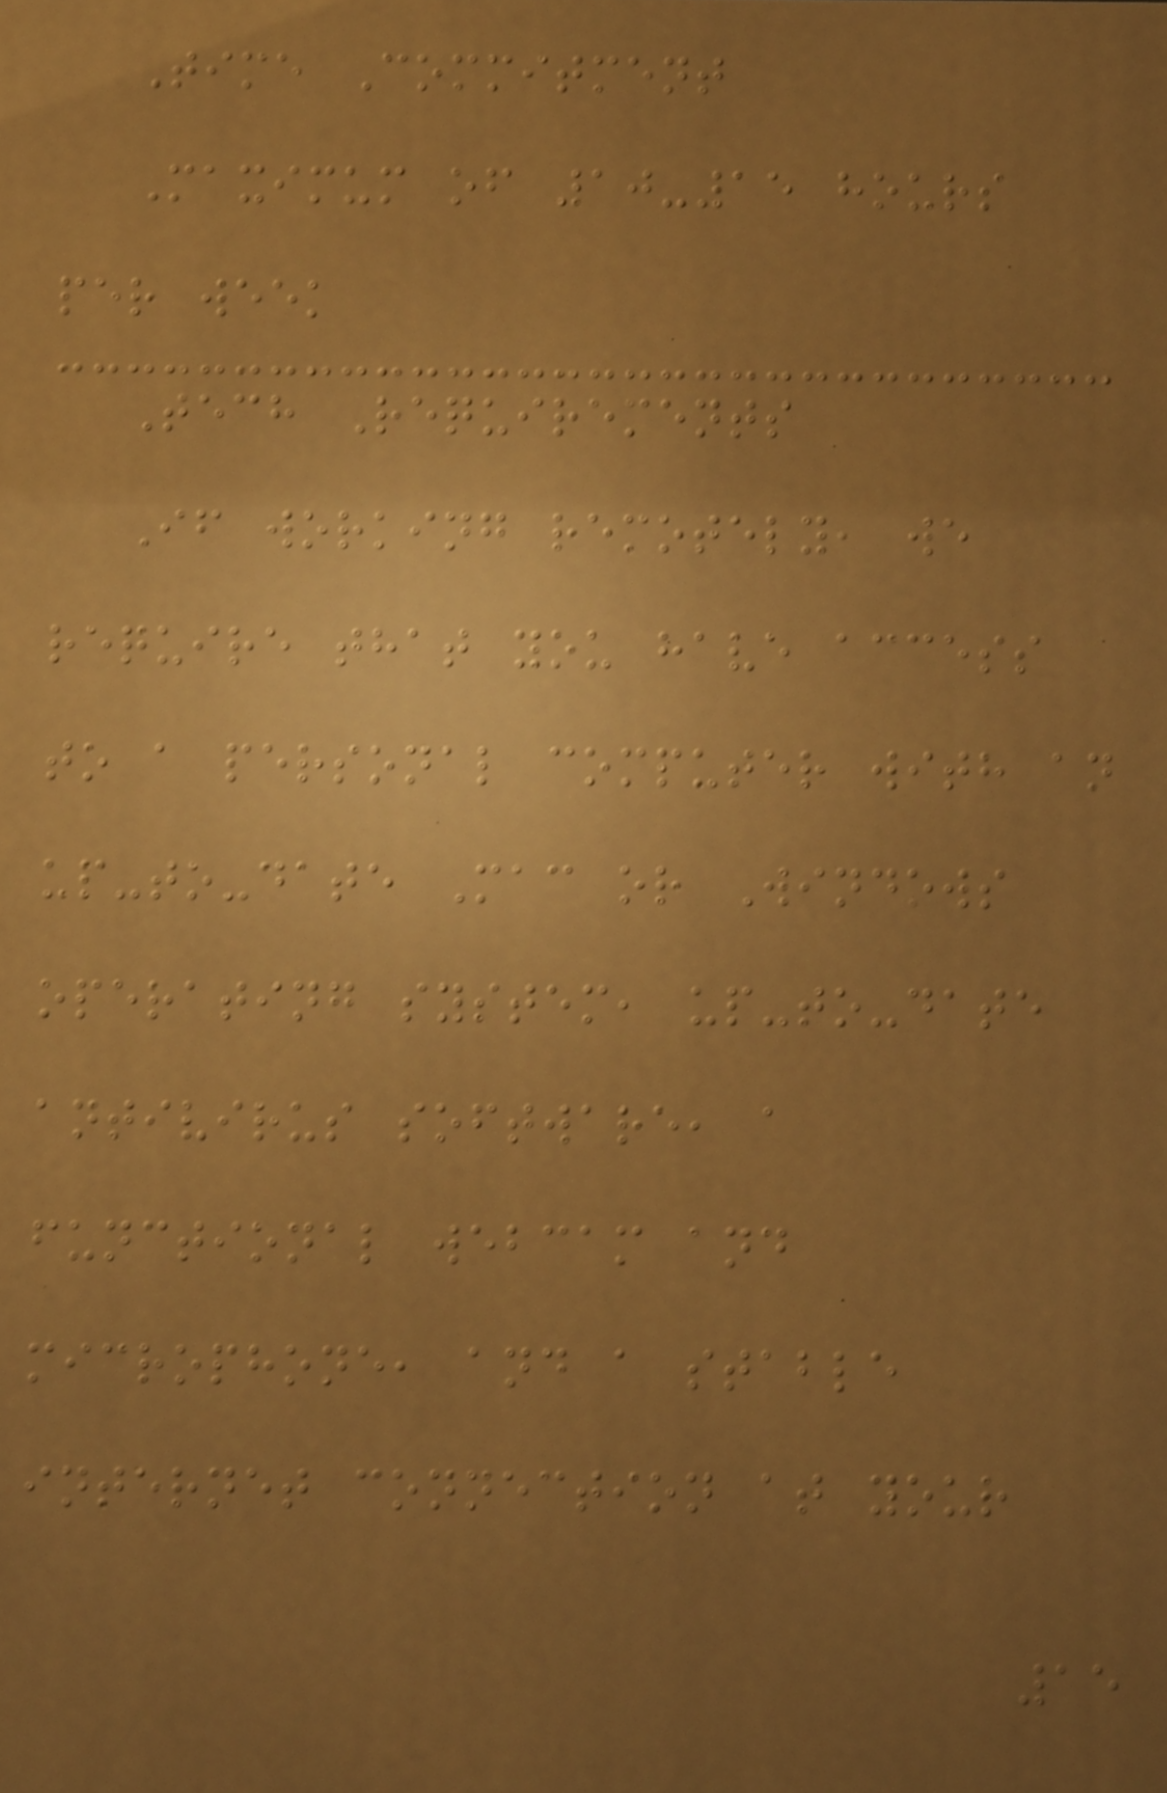Time Commitment
Maximum of 10-15 hours
per week
Tech Requirements
If working remotely, we
require that you have access
to a personal computer with an
up-to-date Mac or Windows
operating system, up-to-date
antivirus software, a
functional webcam and
microphone, and a stable
internet connection at your
15
